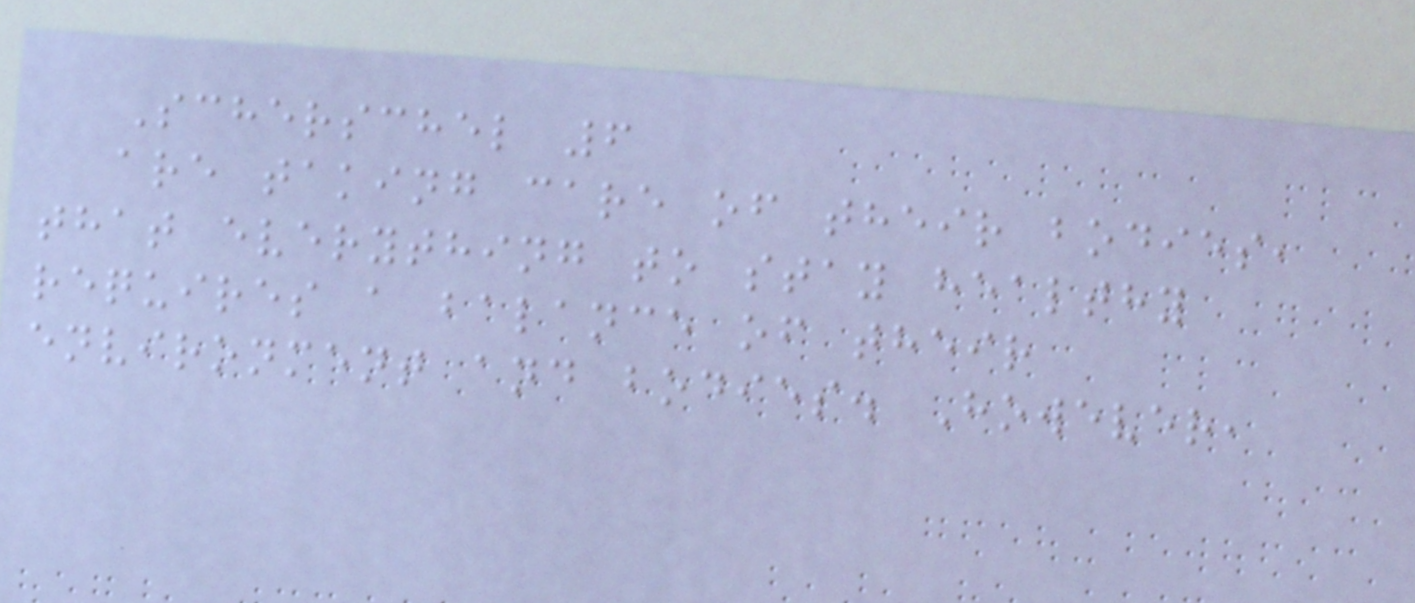Scherschel 6
are taking care of their bodies,
that everything to stay healthy
requires a balance of their
environment and bodies. However,
